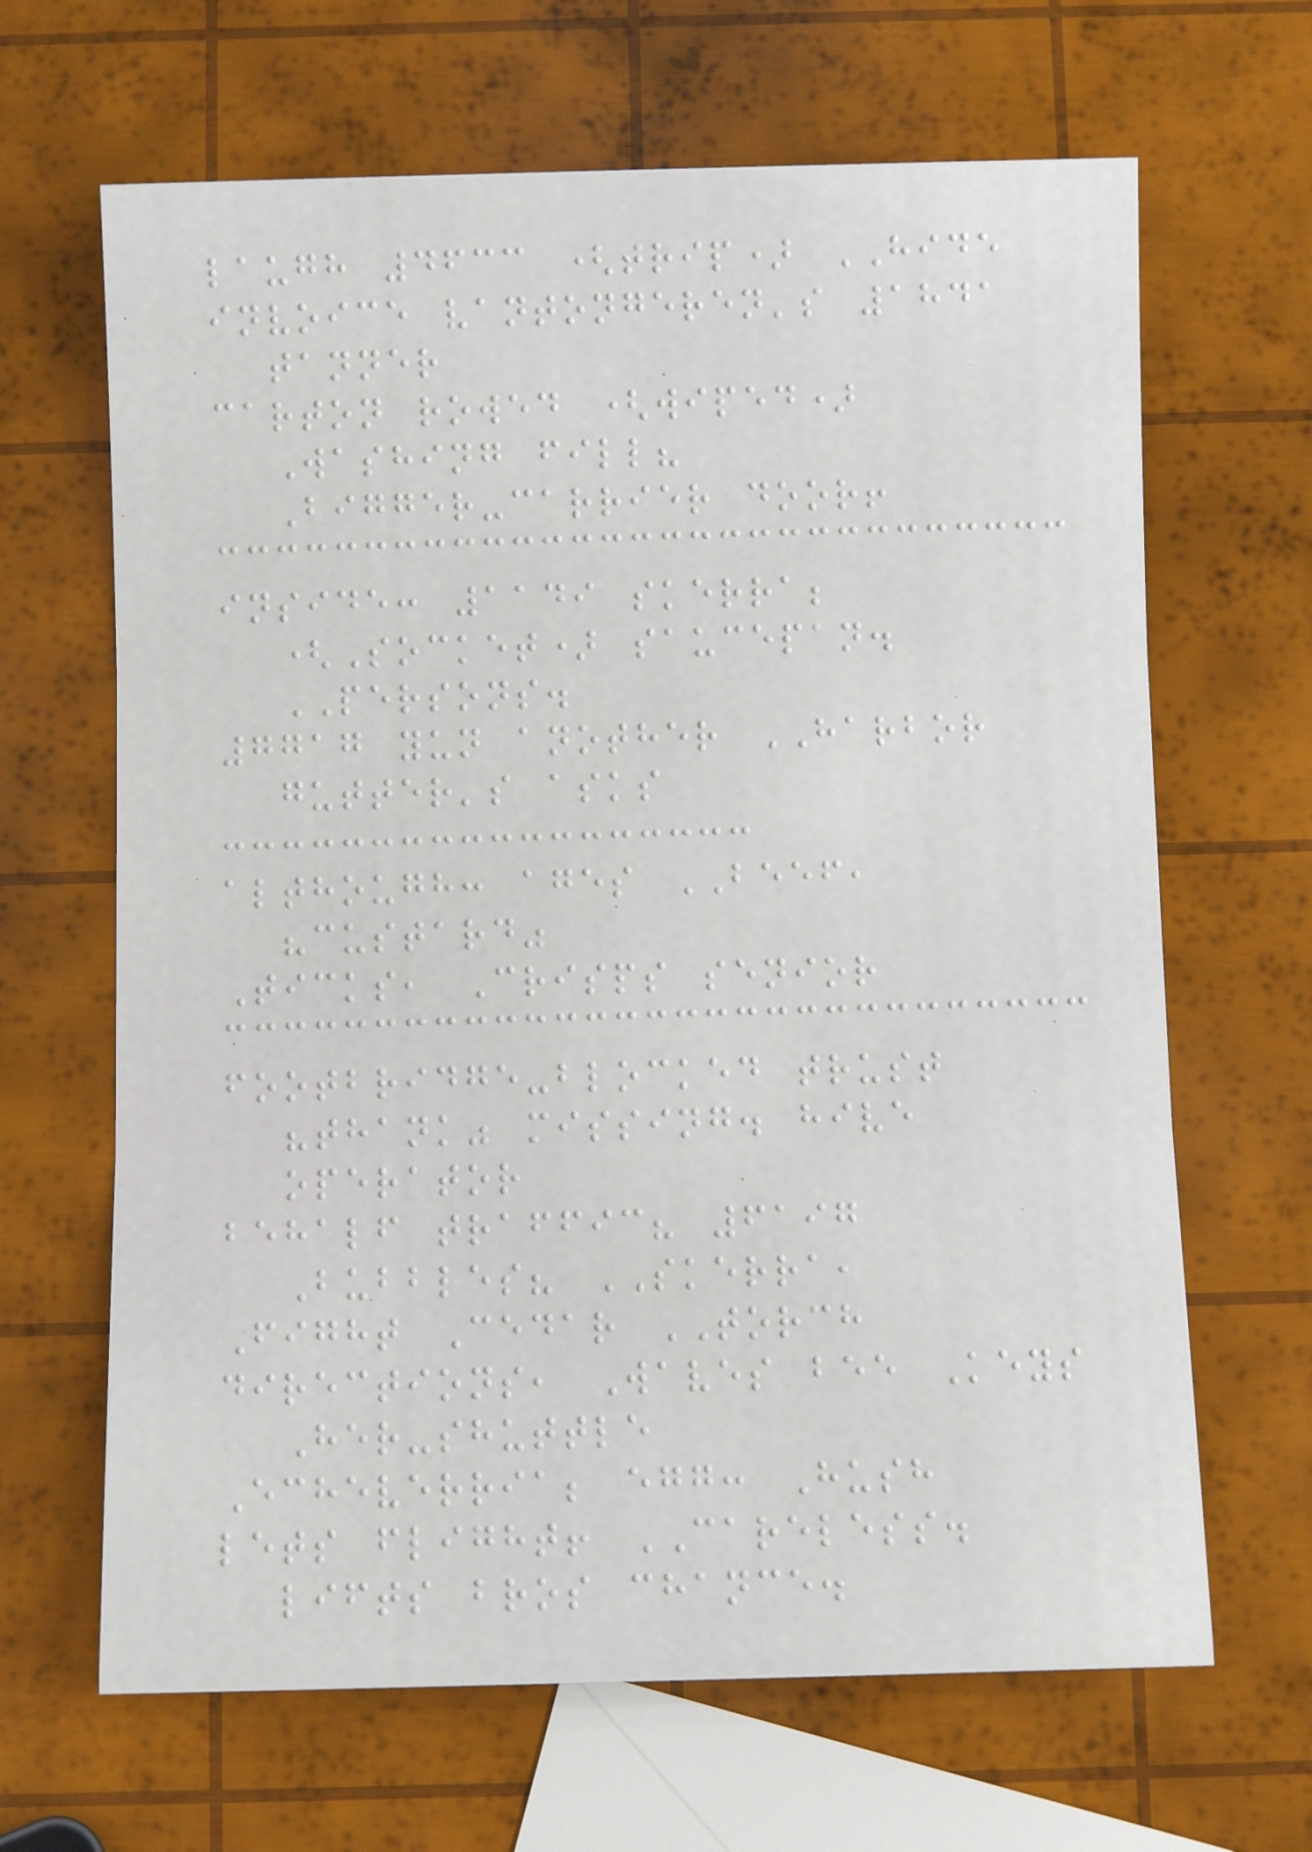laugh 4633 (trip) HIDE
invoice vantongeren's 1841
tanner
carton rowed (wiped)
Washing fill?
Bigger-carrier door!
inside: 1149 skerra;
(Socket) saucepan.
PERSONS.
7717 yun another HARBOR
gutter's asks
although: ages BEEF,
"custard"
Ticks, Crisps senior
footbridge-blocked trust
"thank" missing. hive
operator
behalf traffic? 6197
Bubbles? SKERRA,
Fight Cedar TORCH
directions, Waves bee Keys
Her-shuttle
Echeverria; egg: Hush
lets flight! CARELESS.
lifts bros chance.
